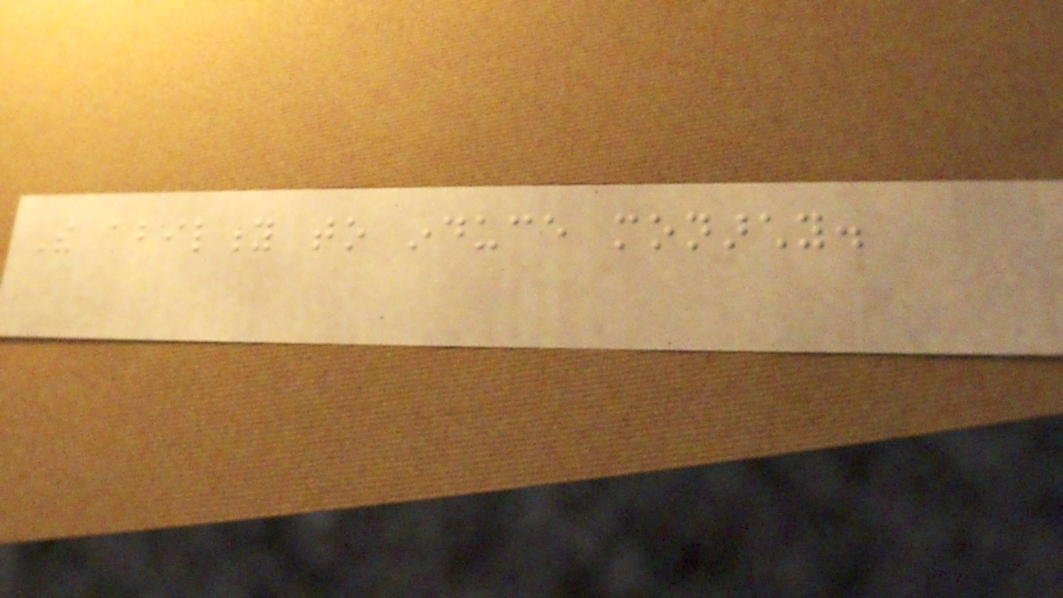The ability to induce monarchy.
